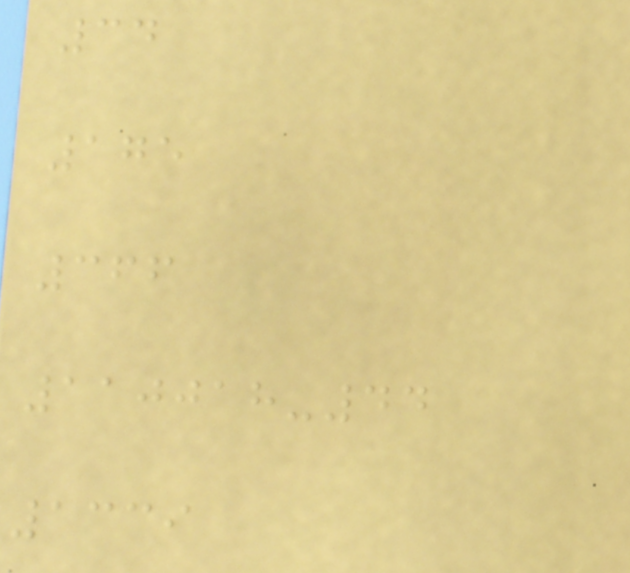34
175
366
110018-44
1339
